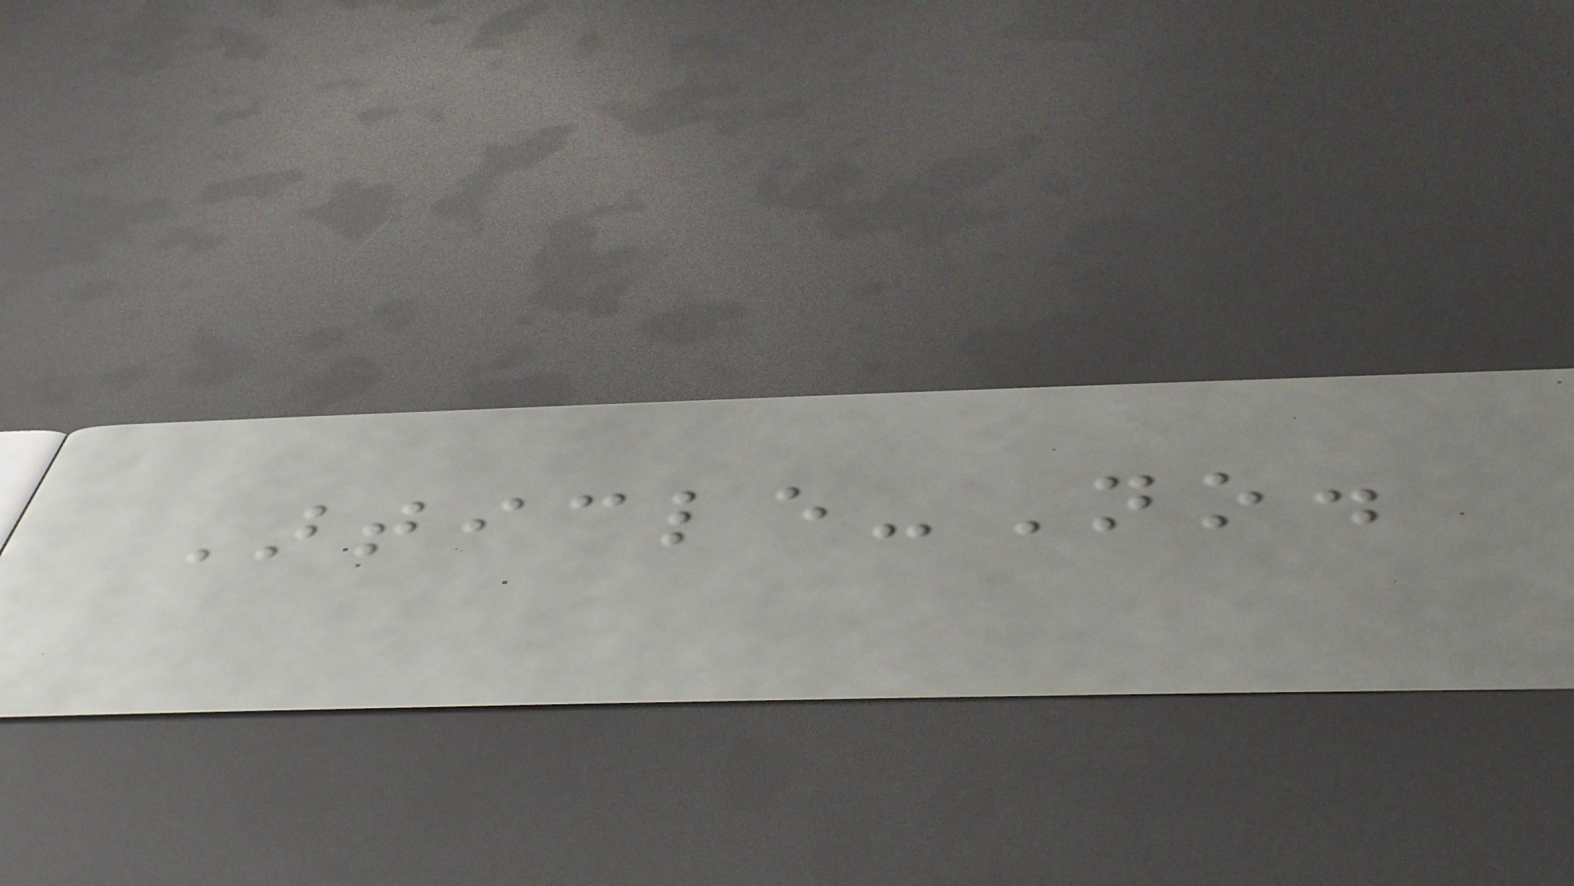Article-No.
